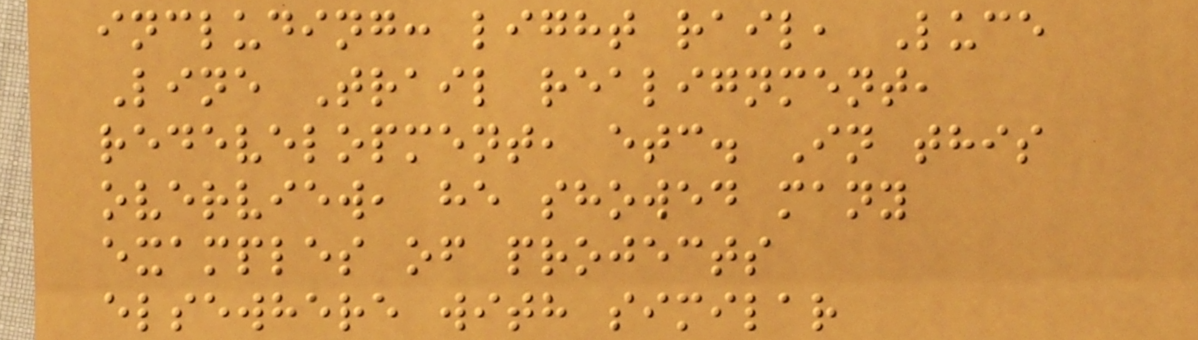including: light rail, Luce
Line Trail realignment,
redevelopment, etc. In this
overview, he showed many
examples of projects
elsewhere with similar
